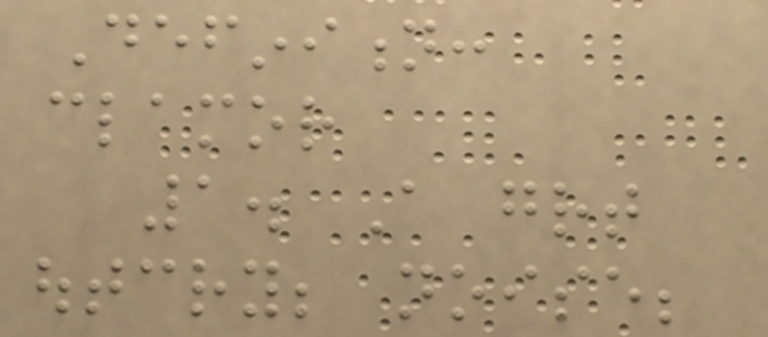Definition:
clamor
1. A great
outcry; noise;
